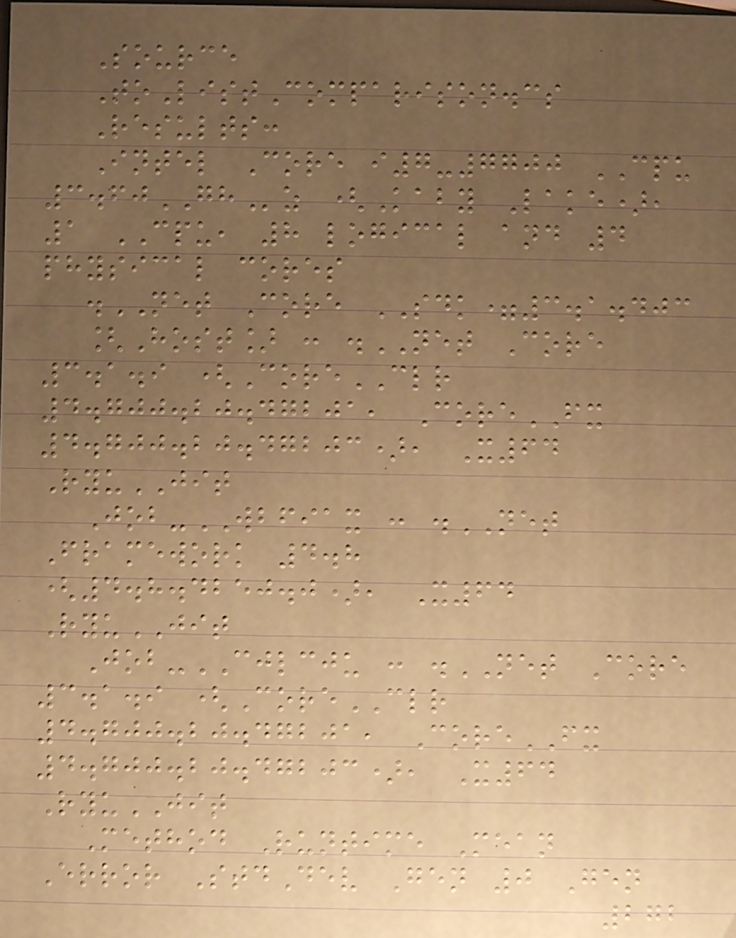Source
ToListComparison.cs
Results:
Intel Core i7-7700 CPU
3.60GHz (Kaby Lake),
1 CPU, 8 logical and 4
physical cores
.NET Core SDK=3.1.403
[Host] : .NET Core
3.1.9 (CoreCLR
4.700.20.47201, CoreFX
4.700.20.47203), X64
RyuJIT
Job-WBFIAX : .NET
Framework 4.8
(4.8.4250.0), X64
RyuJIT
Job-CJLCJU : .NET Core
3.1.9 (CoreCLR
4.700.20.47201, CoreFX
4.700.20.47203), X64
RyuJIT
Method Runtime Mean
Error StdDev Gen 0 Gen
272
